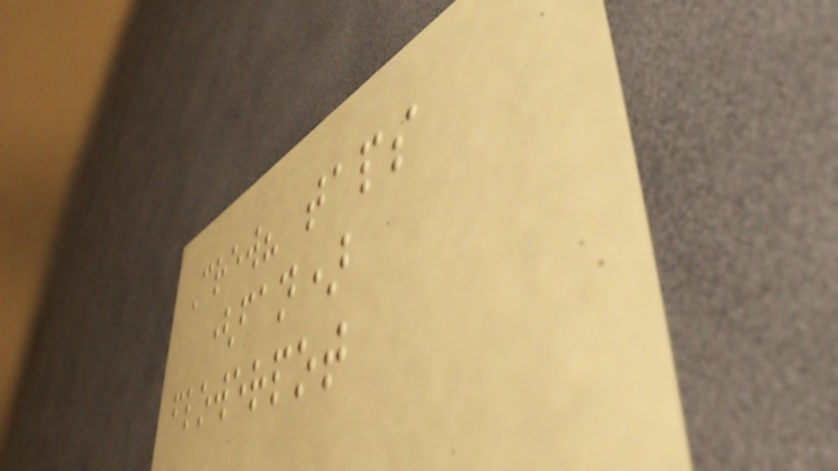Crew? taps
(fan)
flowerpot
